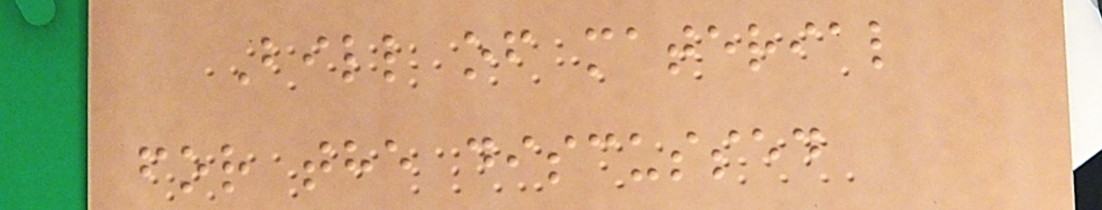Bill of material
for the discussed
